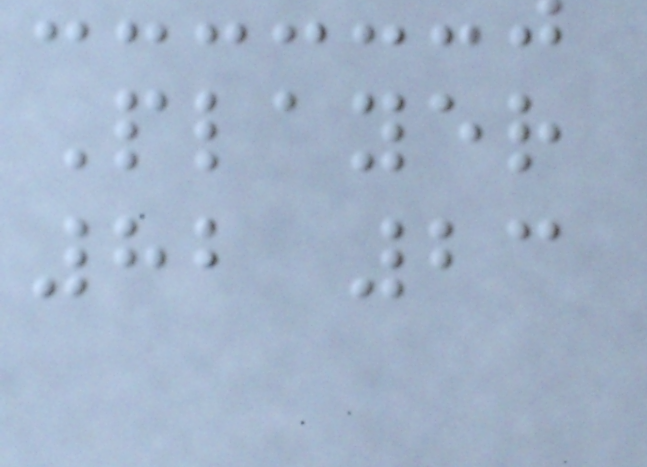Player
82 23
